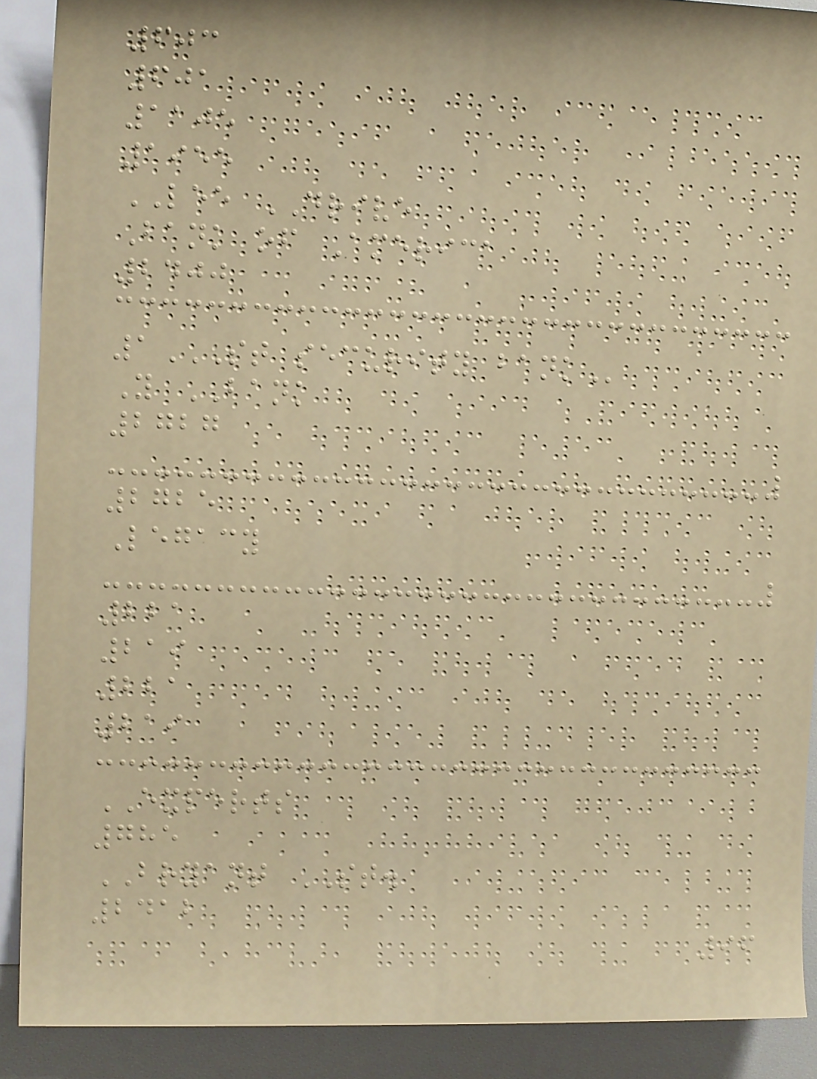603
601
1105
1955
LEE DRIVE
Bank of America
2400
1ST SECURITY BANK
Y BANK
2727
2725
Legacy
221
219
221
219
EXPERTS
785
BRYANT ST.
2412
96
